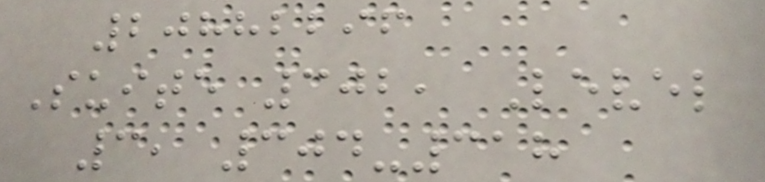20882296
Suite 302, Level
3, 304-318
